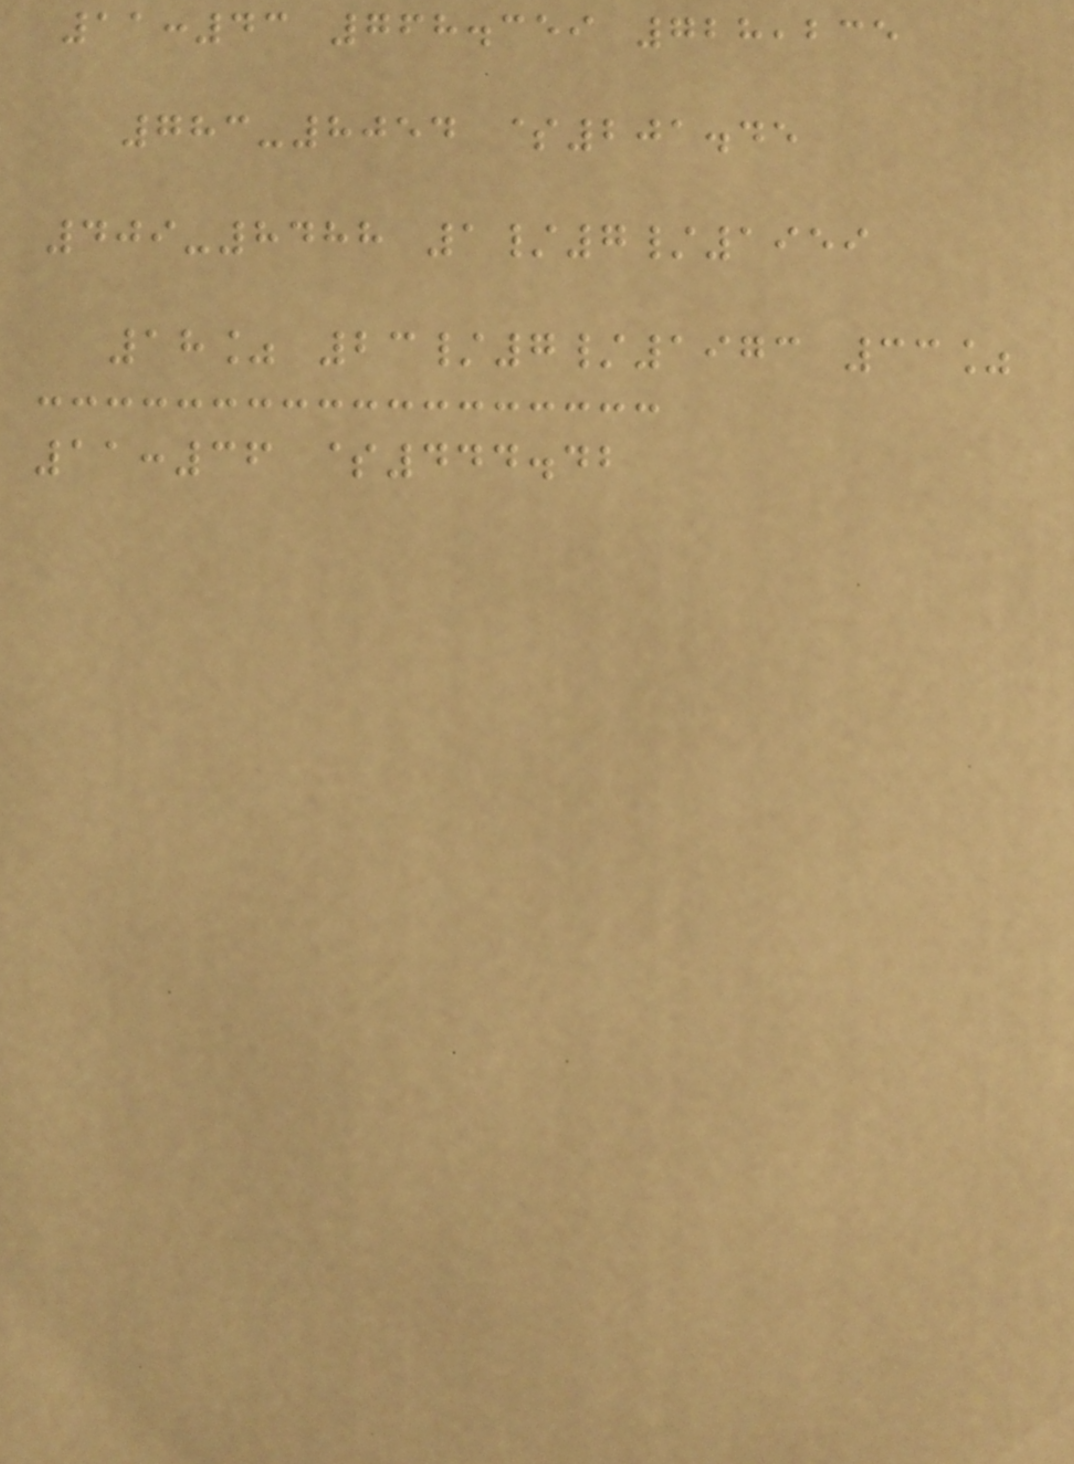11:43 768.359 728,235
783-8054 $201.45
409-8488 1/7/1959
18% 23/7/1973 33%
11:36 $444.42
